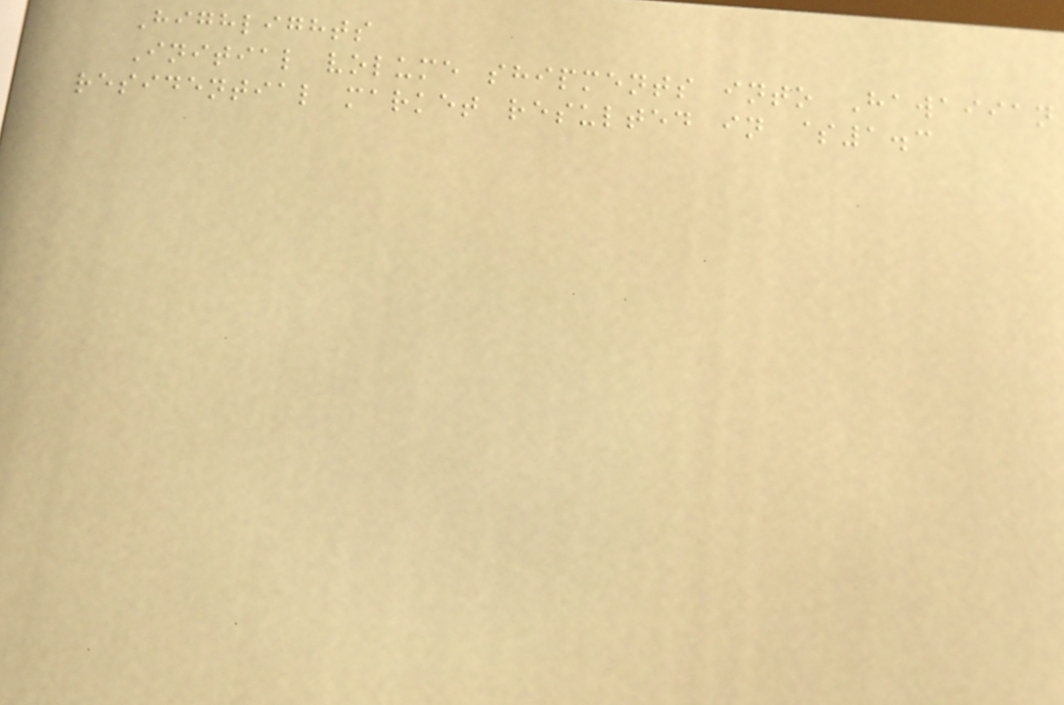Highlights
Initial volume shipments into Hawaiian
residential market resulted in $1.3
